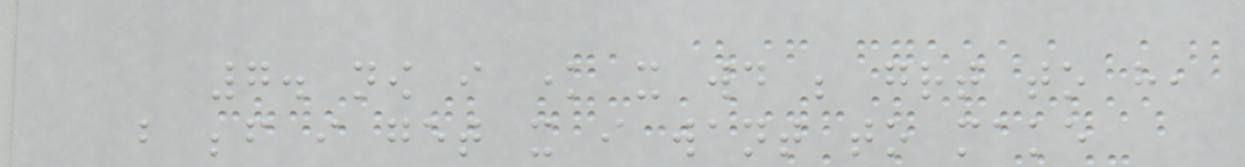7. now i know it would be great to have,
but before i get it i want to make
